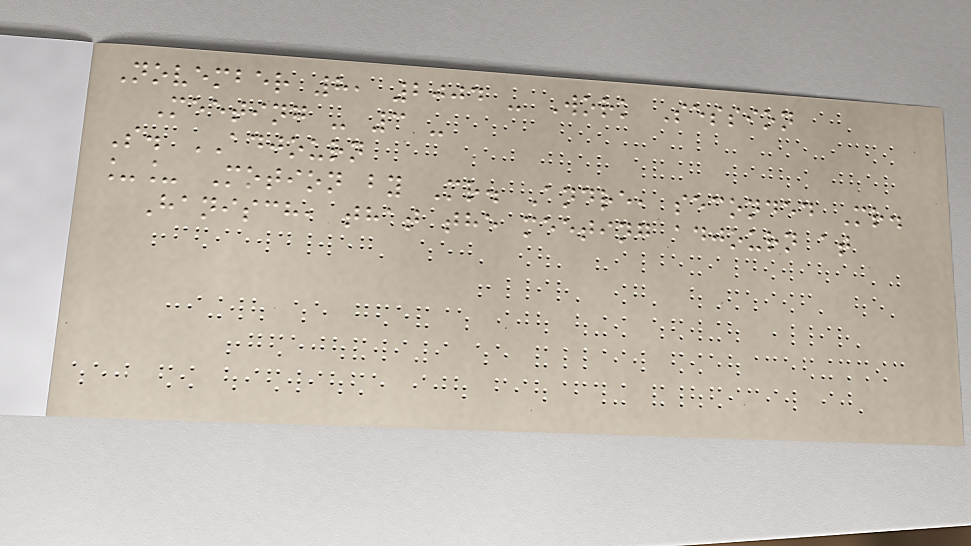November 8, 2004 - Work Session
Meeting - 3 -
S. ADJOURN
__ Motion by Mr. Andre, seconded Mr.
Hanisch, that the meeting adjourn at
